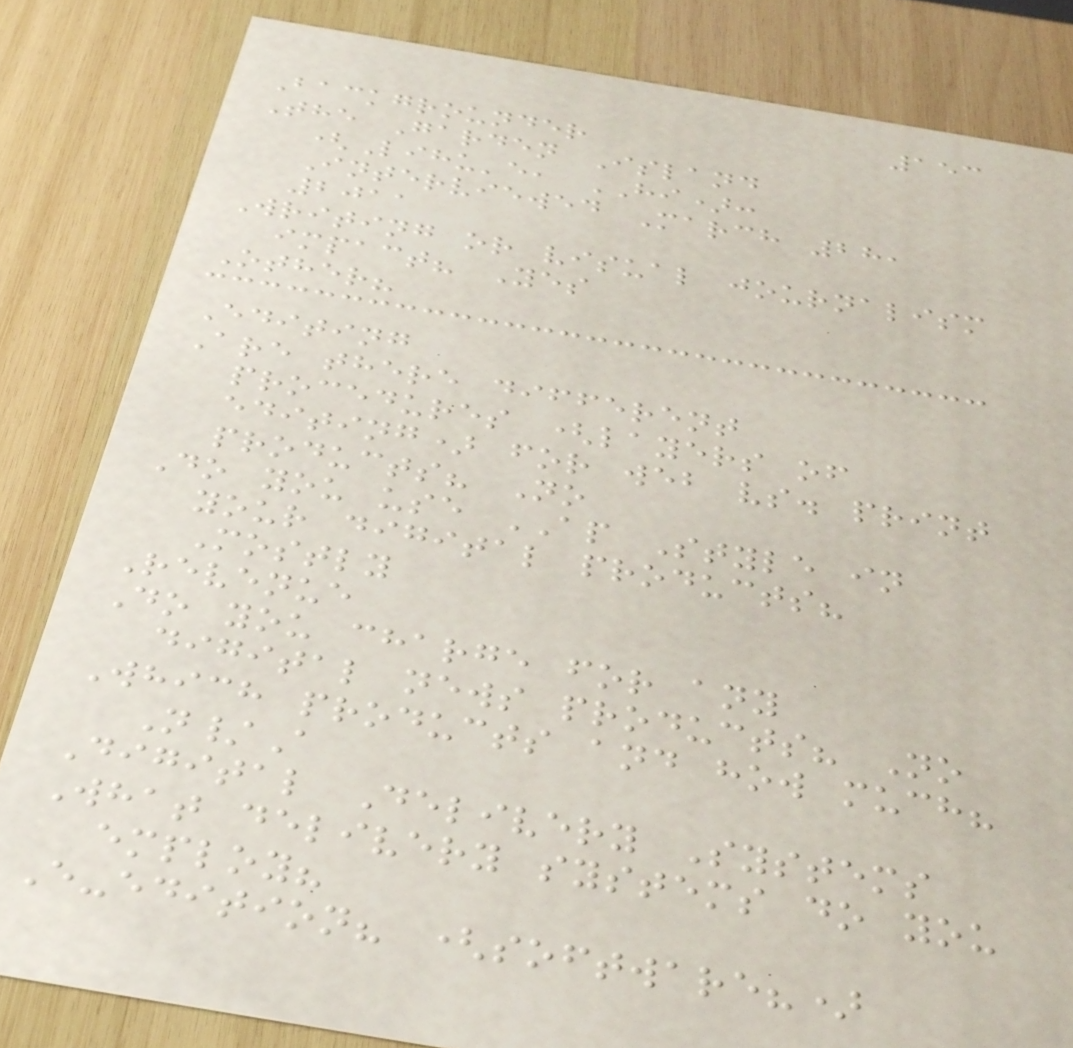153
Backgrounder
The Garden Island
(Lihu'e, HI):
Interviewed March 28,
2011
Writing or visual journalism
impact? Yes
Other?
Editing
Are there different
procedures (layers of
editing) for web vs. print
products? No
Do you use AP Style in
your digital products?
Mostly
Revenue
Do you charge for any
digital news products? No
Which products and how much?
N/A
Digital Delivery Systems
What delivery systems do you
employ?
E-edition? (software?)
